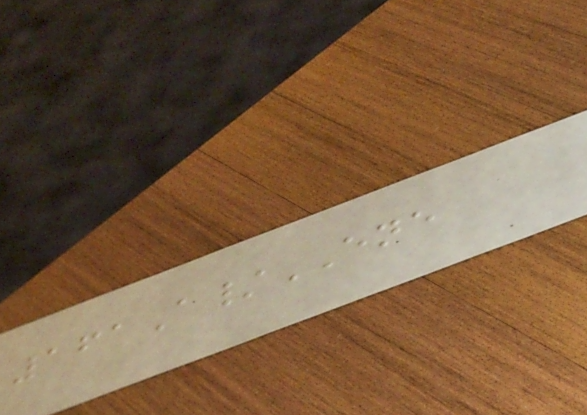161A/ENE
